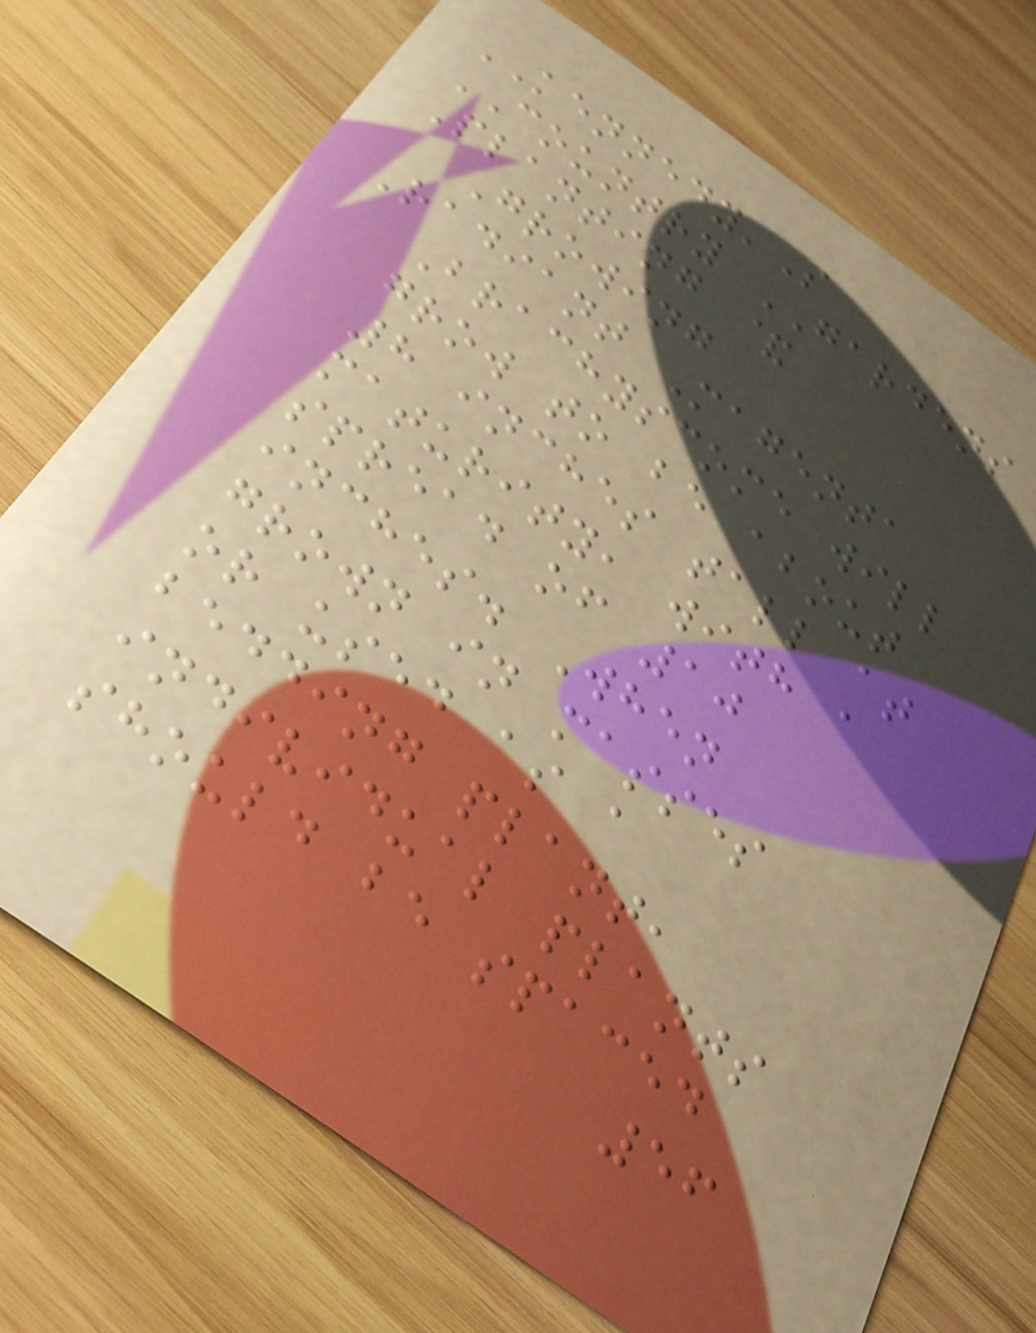KENNEDY'S
COUNTRY GARDENS
Planting &
Growing
Radiant Magenta
Brachyscome will
grow to be about
8 inches tall at
maturity, with a
spread of 10
inches. When
grown in masses
or used as a
bedding plant,
individual plants
should be spaced
56
